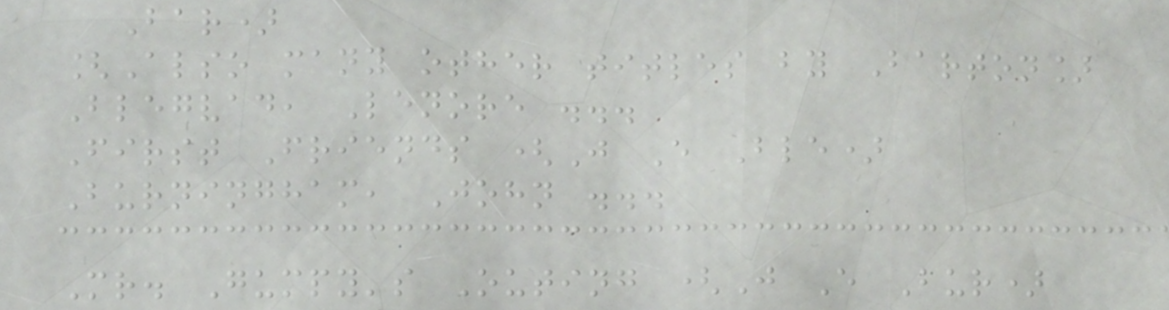Bar)
[Also many other titles by Barton]
Blegvad, Lenore ...
First Friends (J E Ble)
Burningham, John ...
Mr. Gumpy's Outing (J E Bur)
